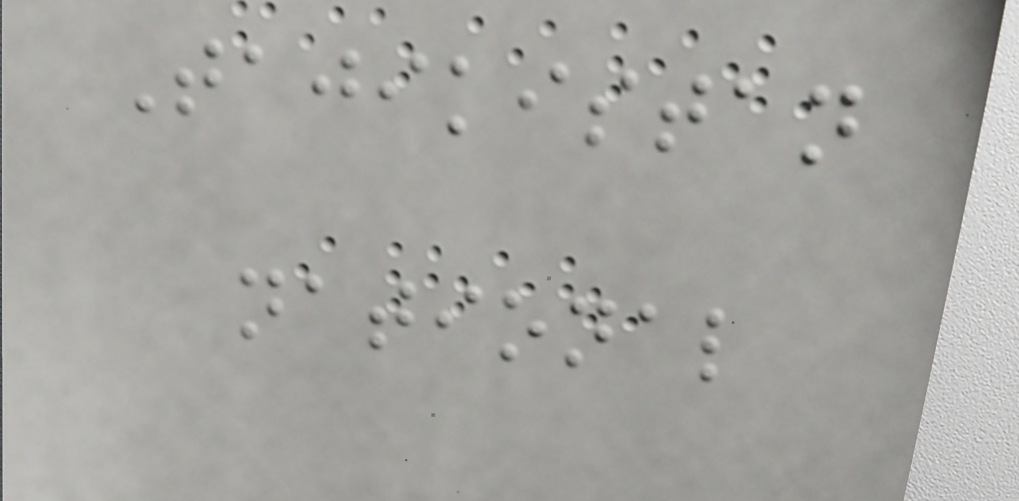Tajikistan
national
